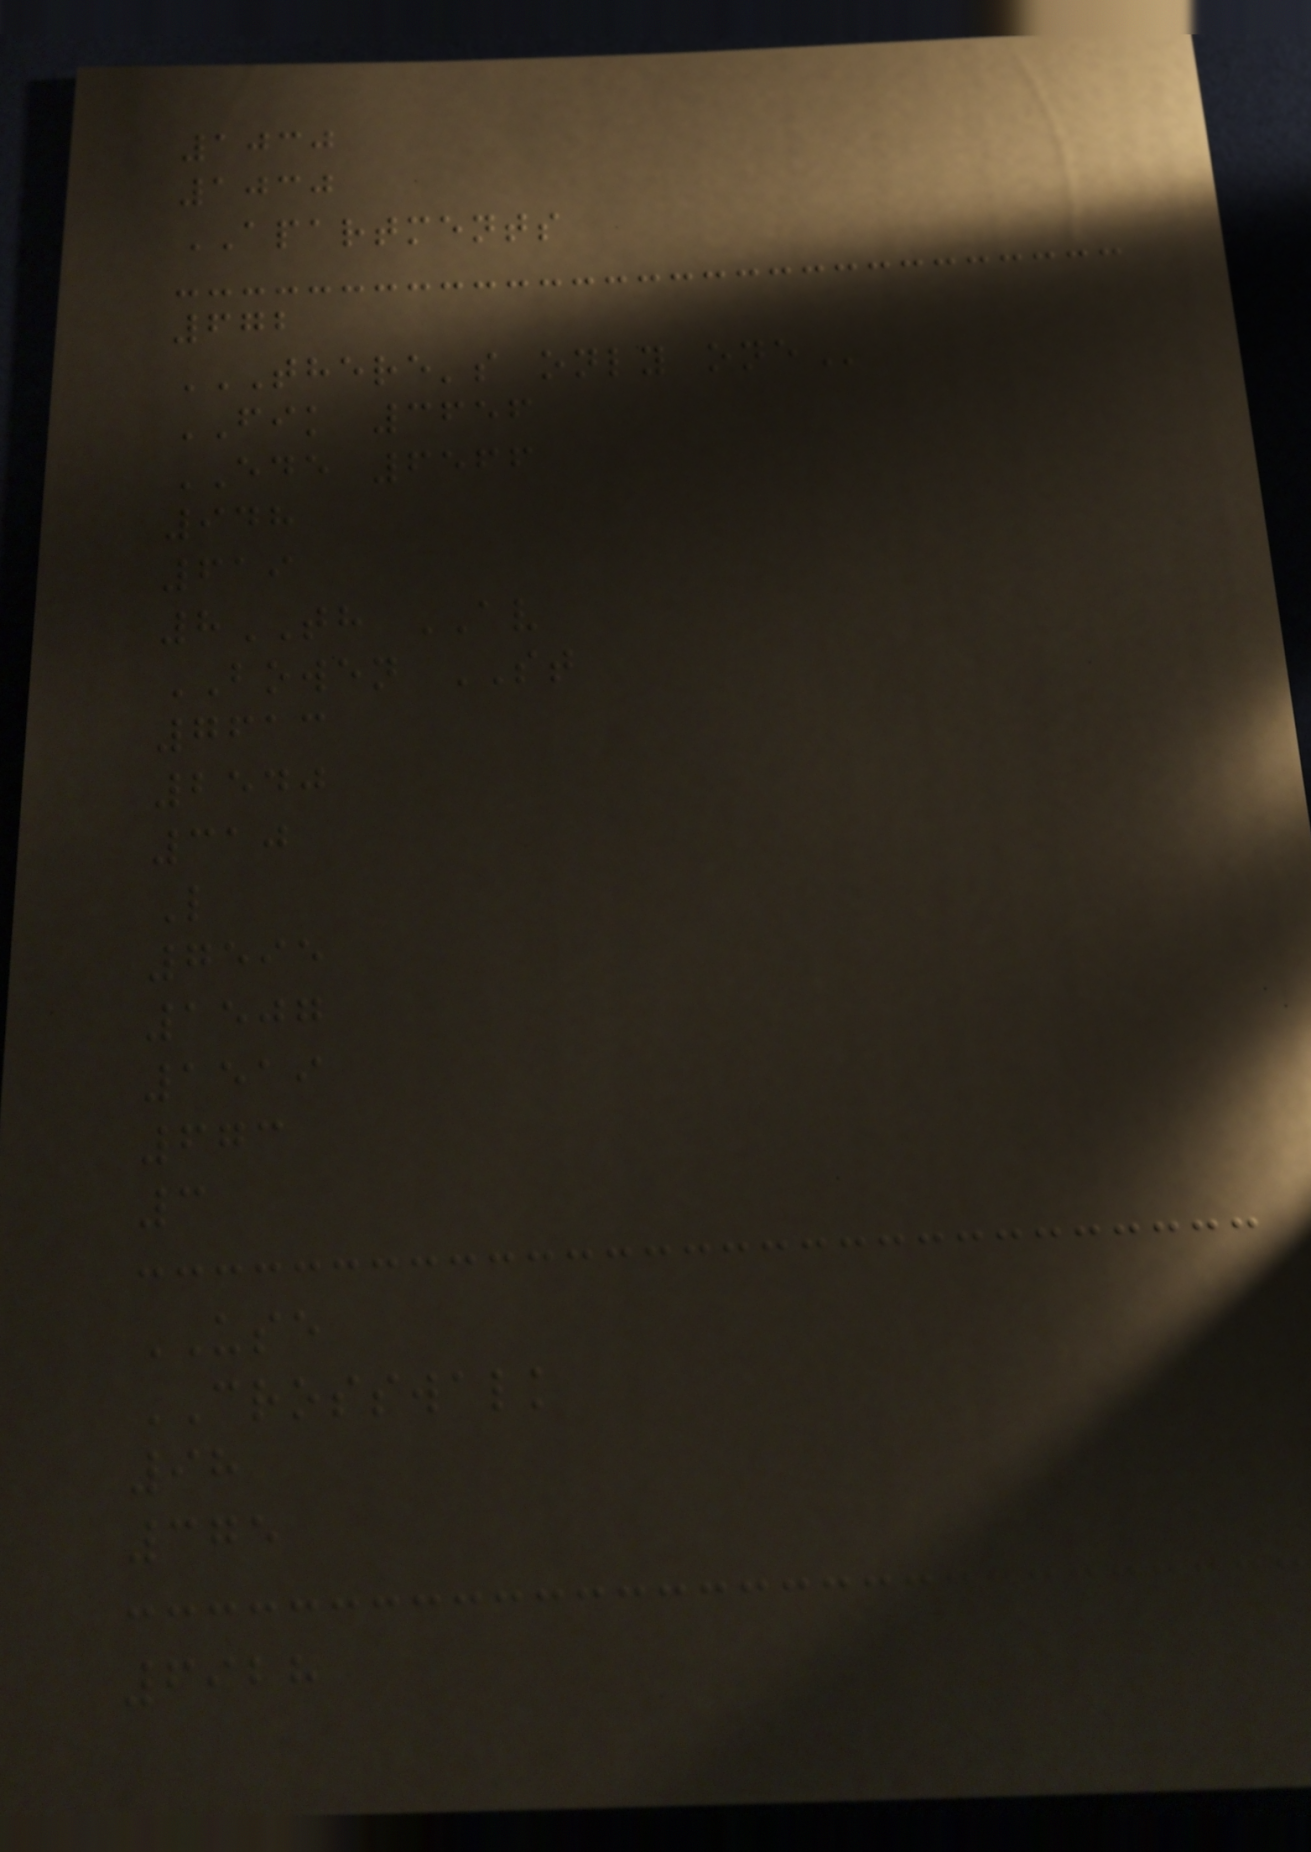1030
1030
APARTMENTS
672
THERE'S ONLY ONE
FIK 3656
EDE 6566
948
619
8TH AV
BOWEN ST
7613
2540
310
L
7595
1507
1519
673
3
USE
CROSSWALK
98
375
6928
